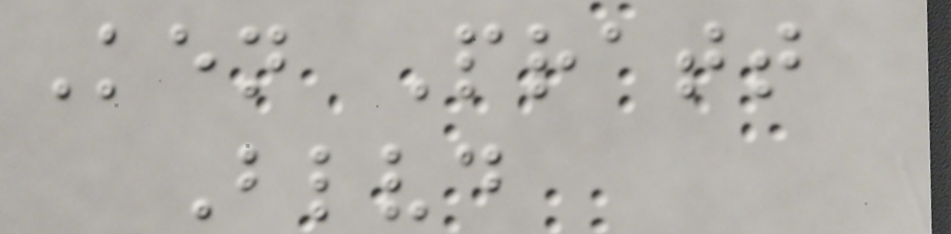Ken Pratt
Blvd
